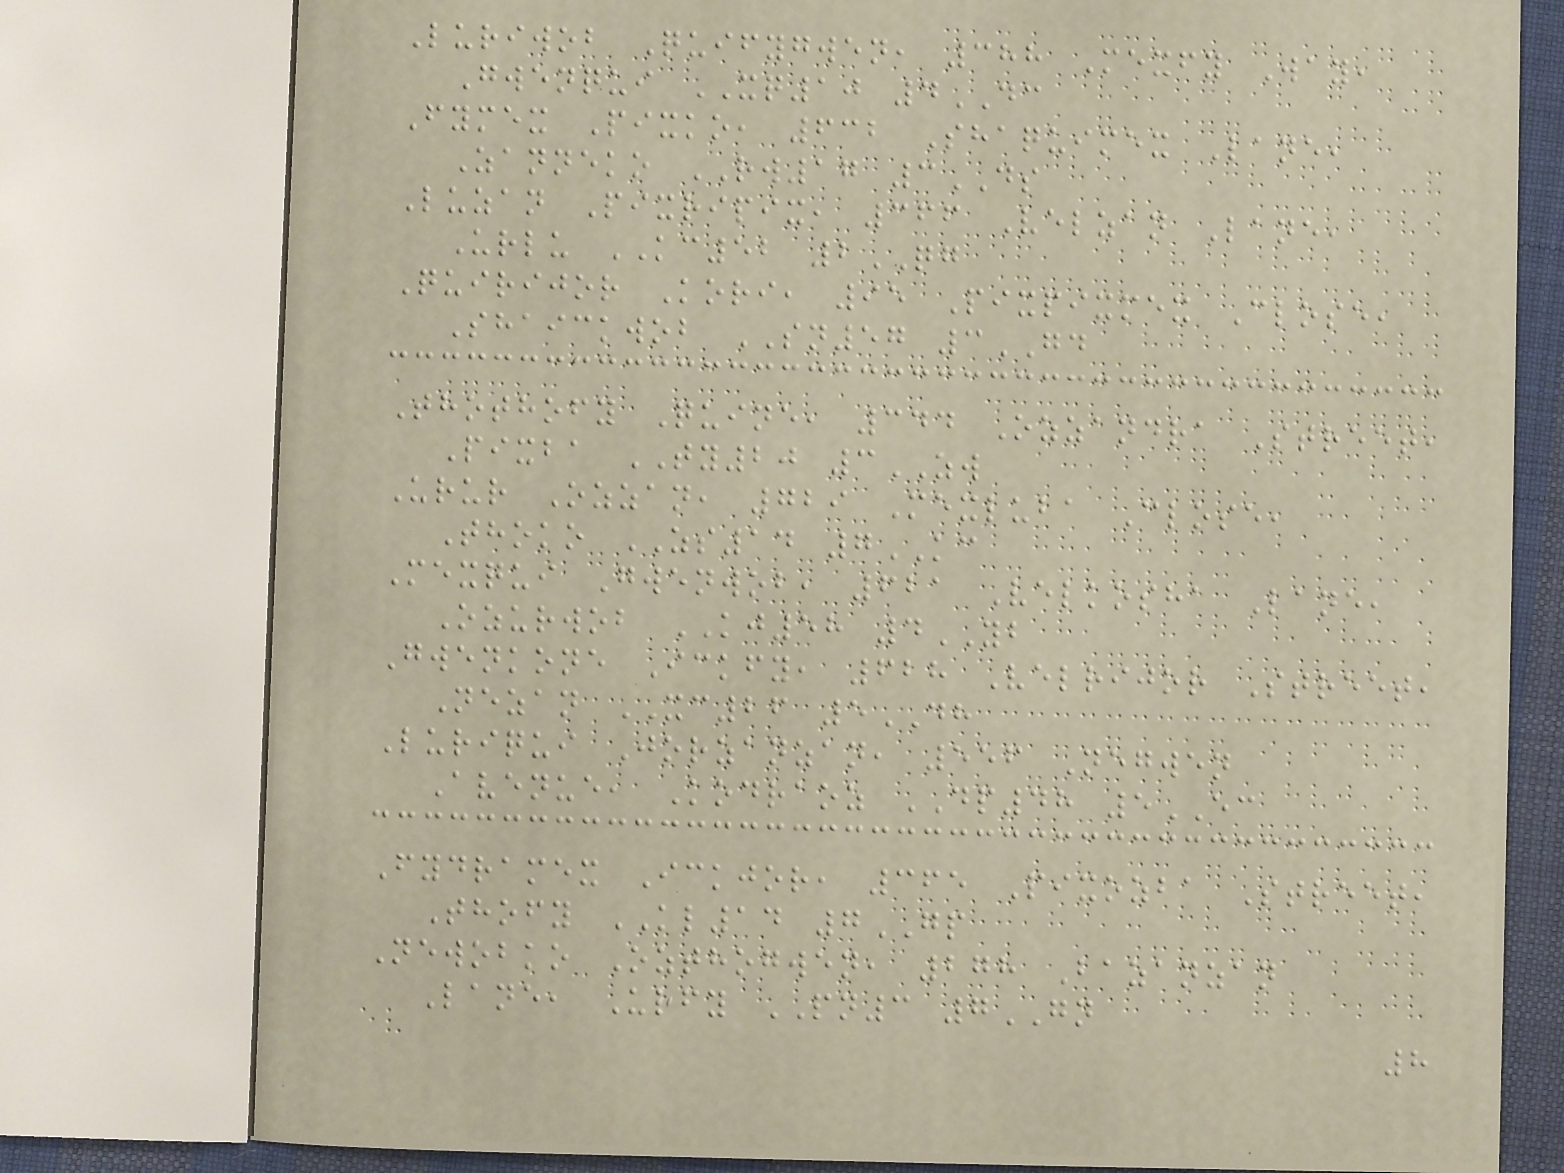Luriwob Quifygwen, 388 Mexfy Way,
Gwenqui XQ10 4DC
Fymex Pixko, 632 Shaquimex Lane,
Zanneko RW17 3DS
Luzan Pixripix, 366 Velzan Lane,
Urlu KC52 2QG
Quirijor Kori, 95 Pixpixmex Close,
Shaickwob SN57 3GD
Thothofy Quine, 344 Ozzandra Street,
Pixba TY20 3ZW
Urur Ozzan, 729 Mexluba Close,
Thoko ZS14 7KC
Mexqui Gwenwob, 621 Velkosha Lane,
Ozurwob KJ58 4YB
Gwenkone Ickfy, 628 Velrijor Street,
Nezan XC26 5DH
Luriqui Jorzanzan, 556 Negwen
Avenue, Kodraoz DP48 5EC
Fydramex Ickjor, 365 Pixozba Street,
Thofy KL14 7GP
Newobko Ozthogwen, 278 Bazanzan
Lane, Urfy PN3 7GN
8
